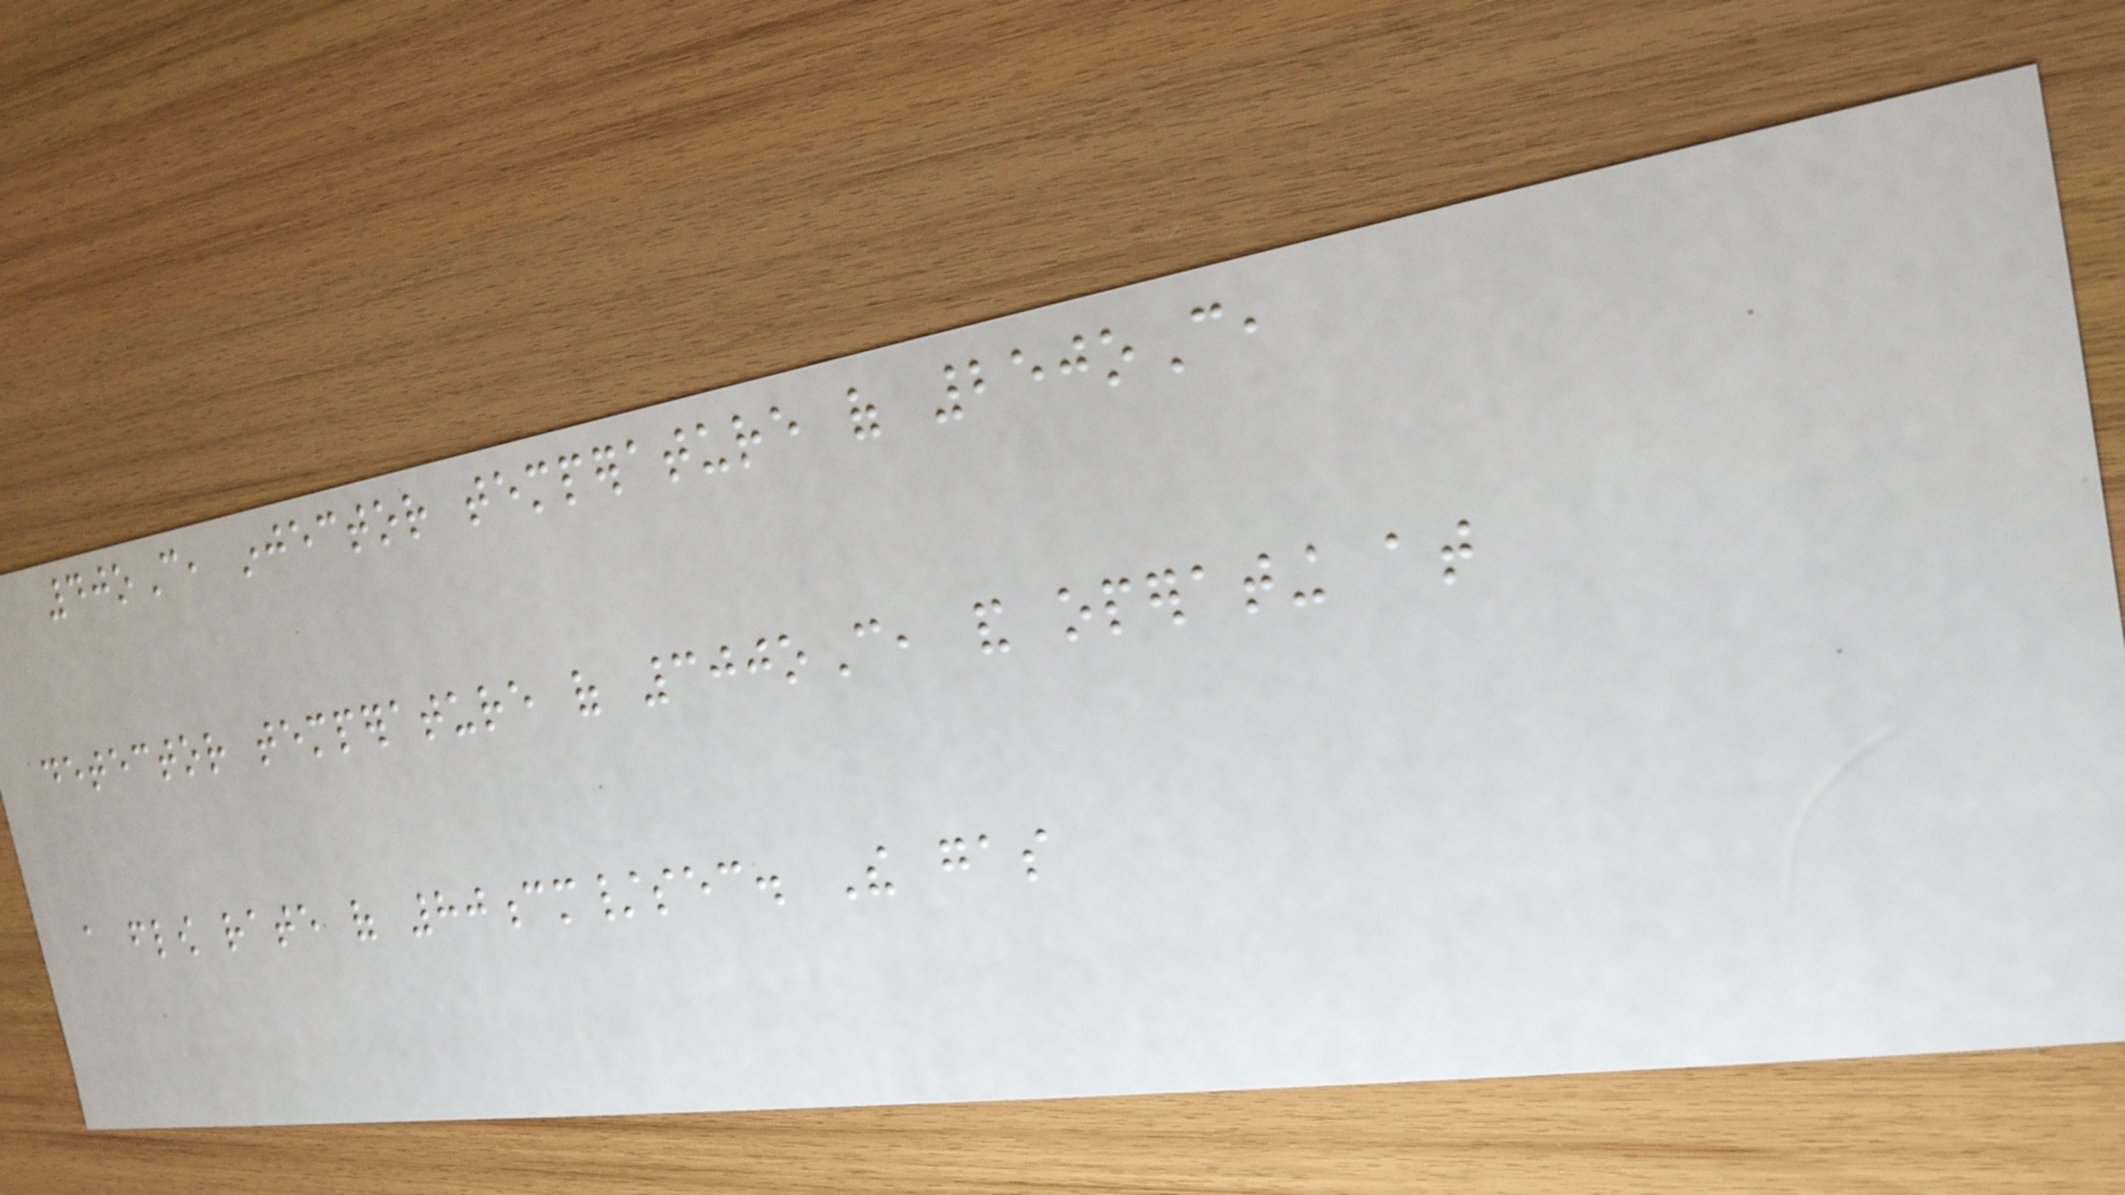40oC, injector temperature of 250oC,
detector temperature of 300oC, and operating at
a flow rate of 80cm/sec. The gas
